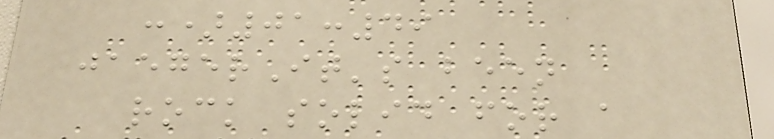:)01:49
jaegerIt's been
rock solid for a
